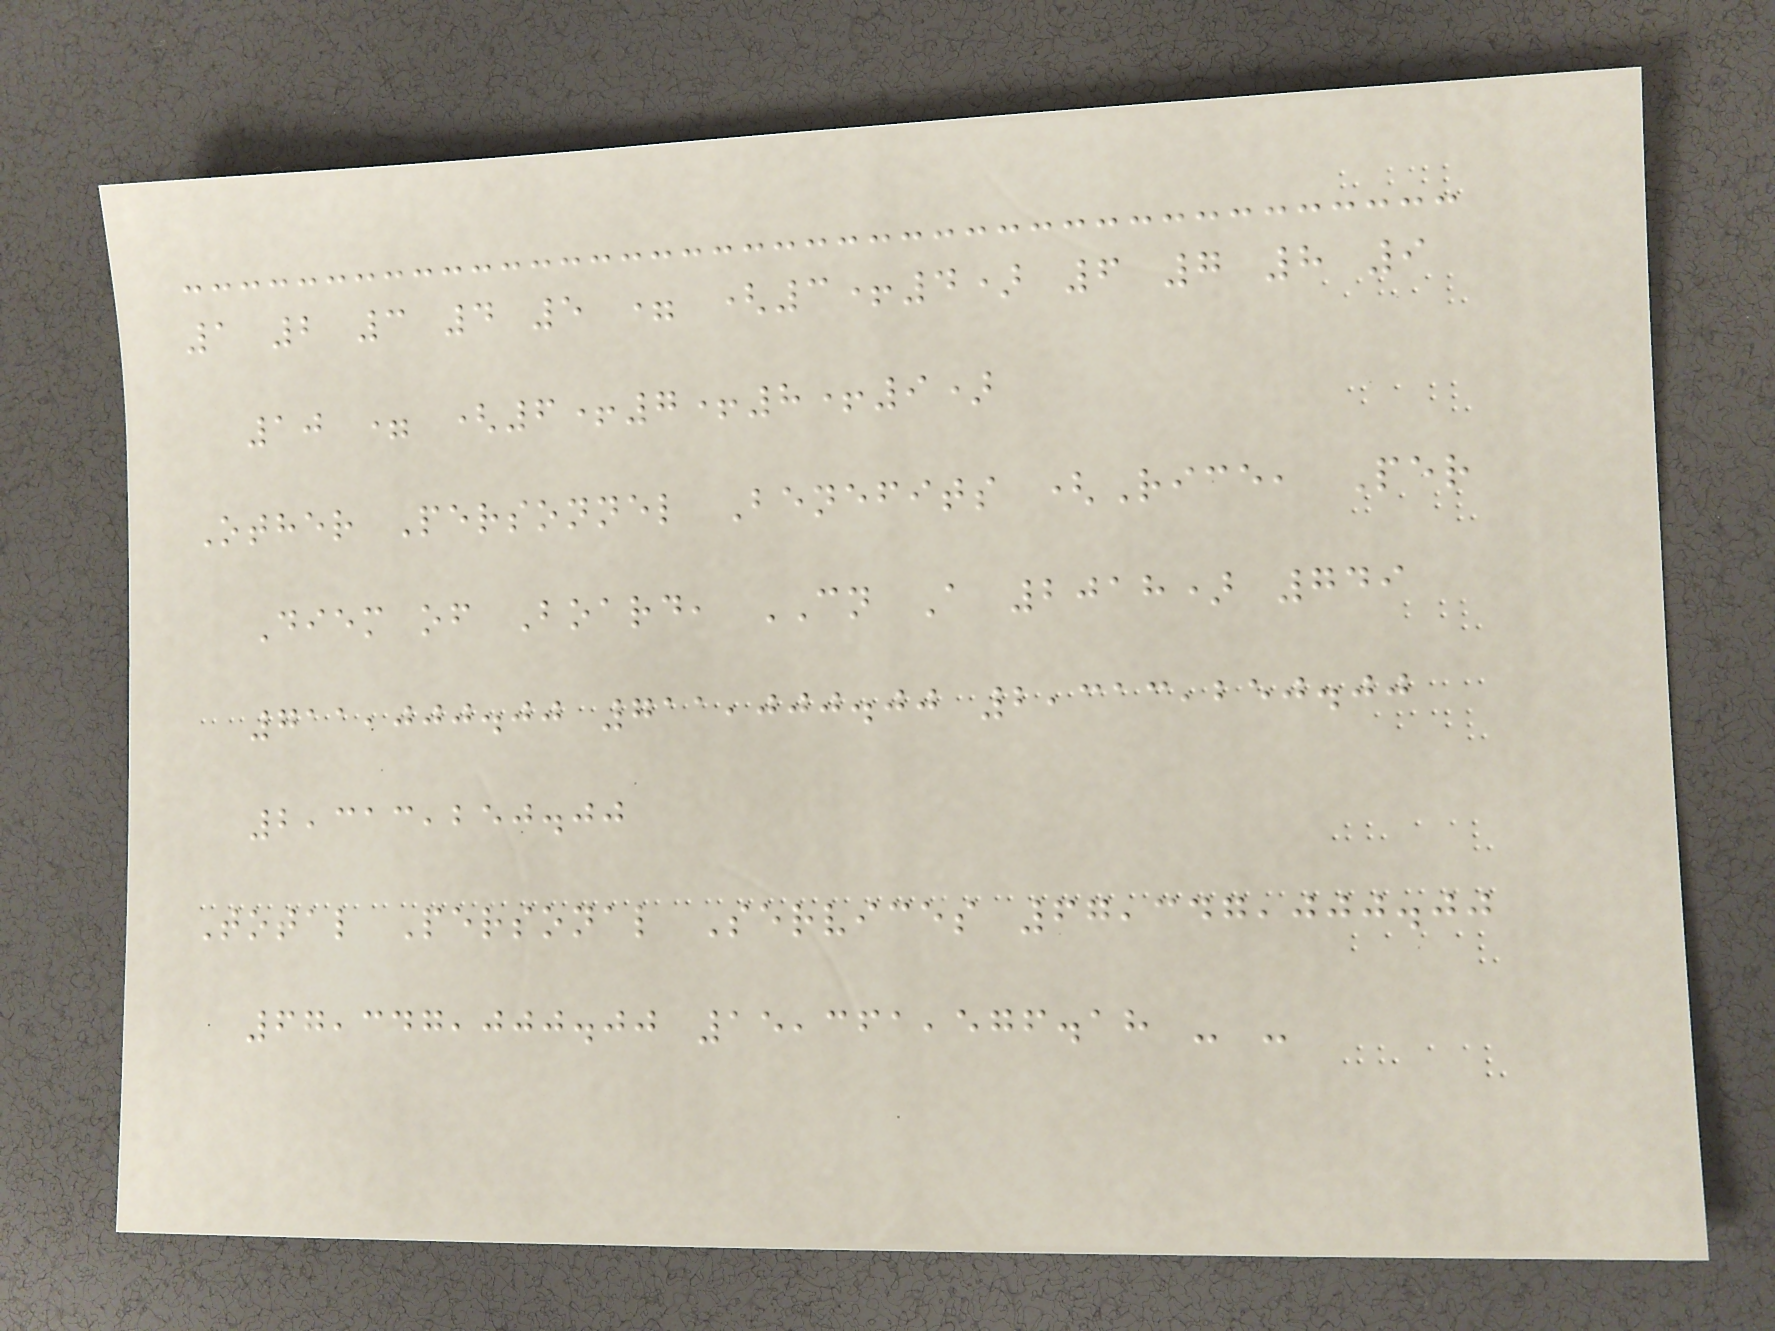1 2 3 4 5 = (3+4) 6 7 8 9
10 = (6+7+8+9)
Other Personnel Benefits (Rice, Per
Diem of Board, CN A 2018) 749
711,000.00 711,000.00 2,313,250.00
2,313,250.00
Total Personal Services 67,347,000.00
67,347,000.00 15,361,576.18 - -
